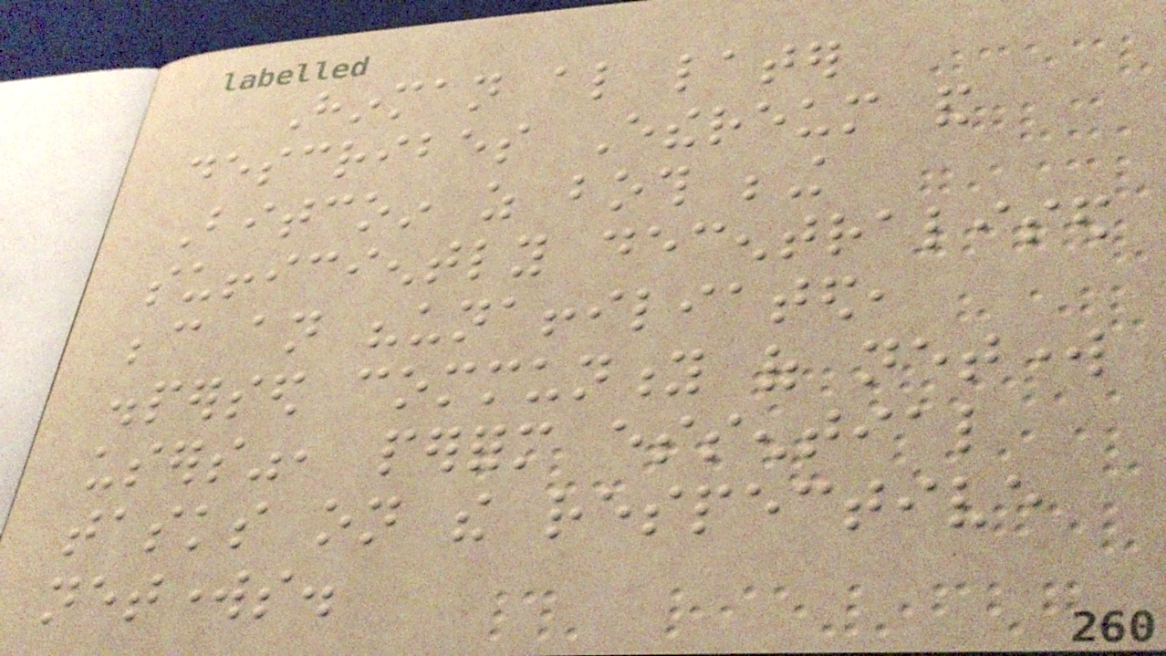Hinman also later
describes Ethereum and
Bitcoin as both being
sufficiently decentralised
because an "unaffiliated,
dispersed community of network
users", perform essential
tasks on the respective
networks.
